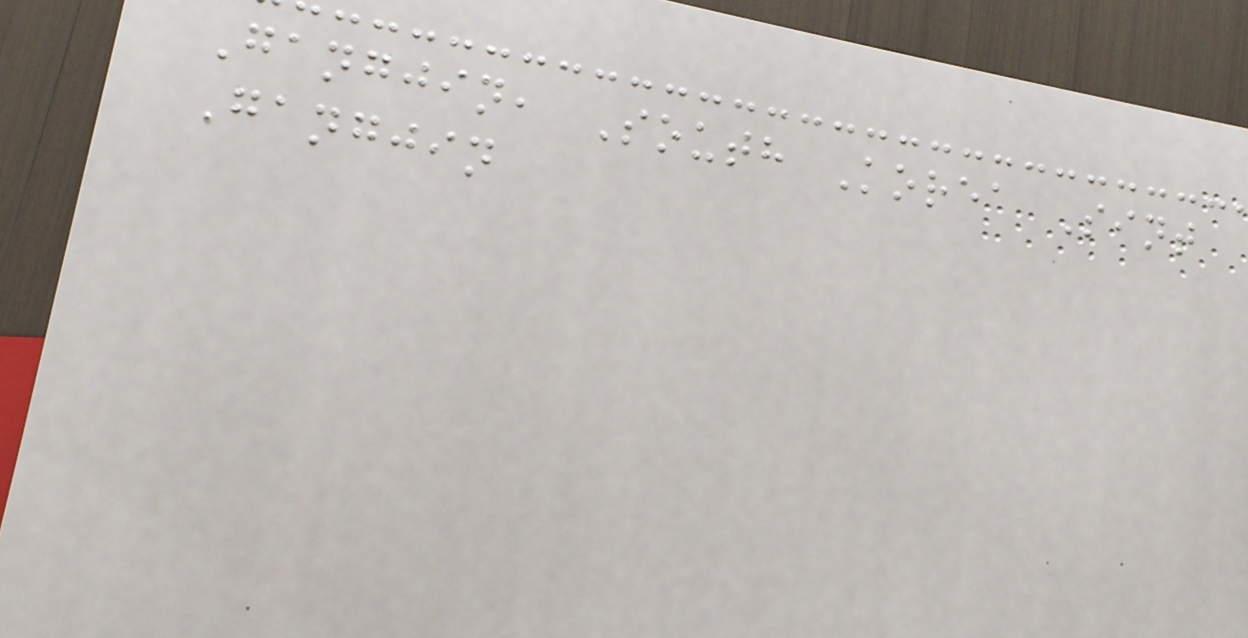Gangjin, South Korea Sint
Gangjin
